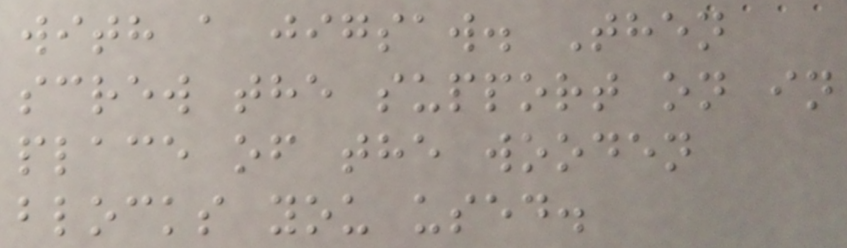with a jigsaw. Then
screw the support on in
place of the wooden
blocks you used.
